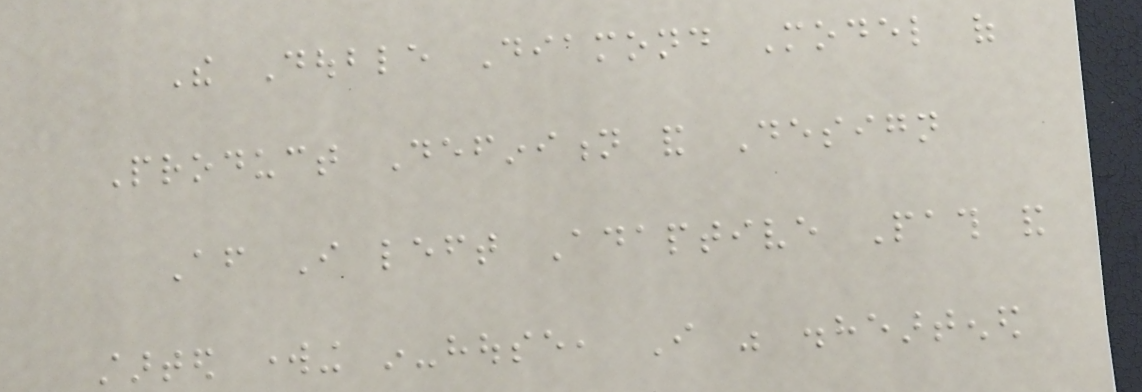The Double Diamond Model of
Product Definition and Design
After I left Adaptive Path and
started working in-house, I was disheartened
